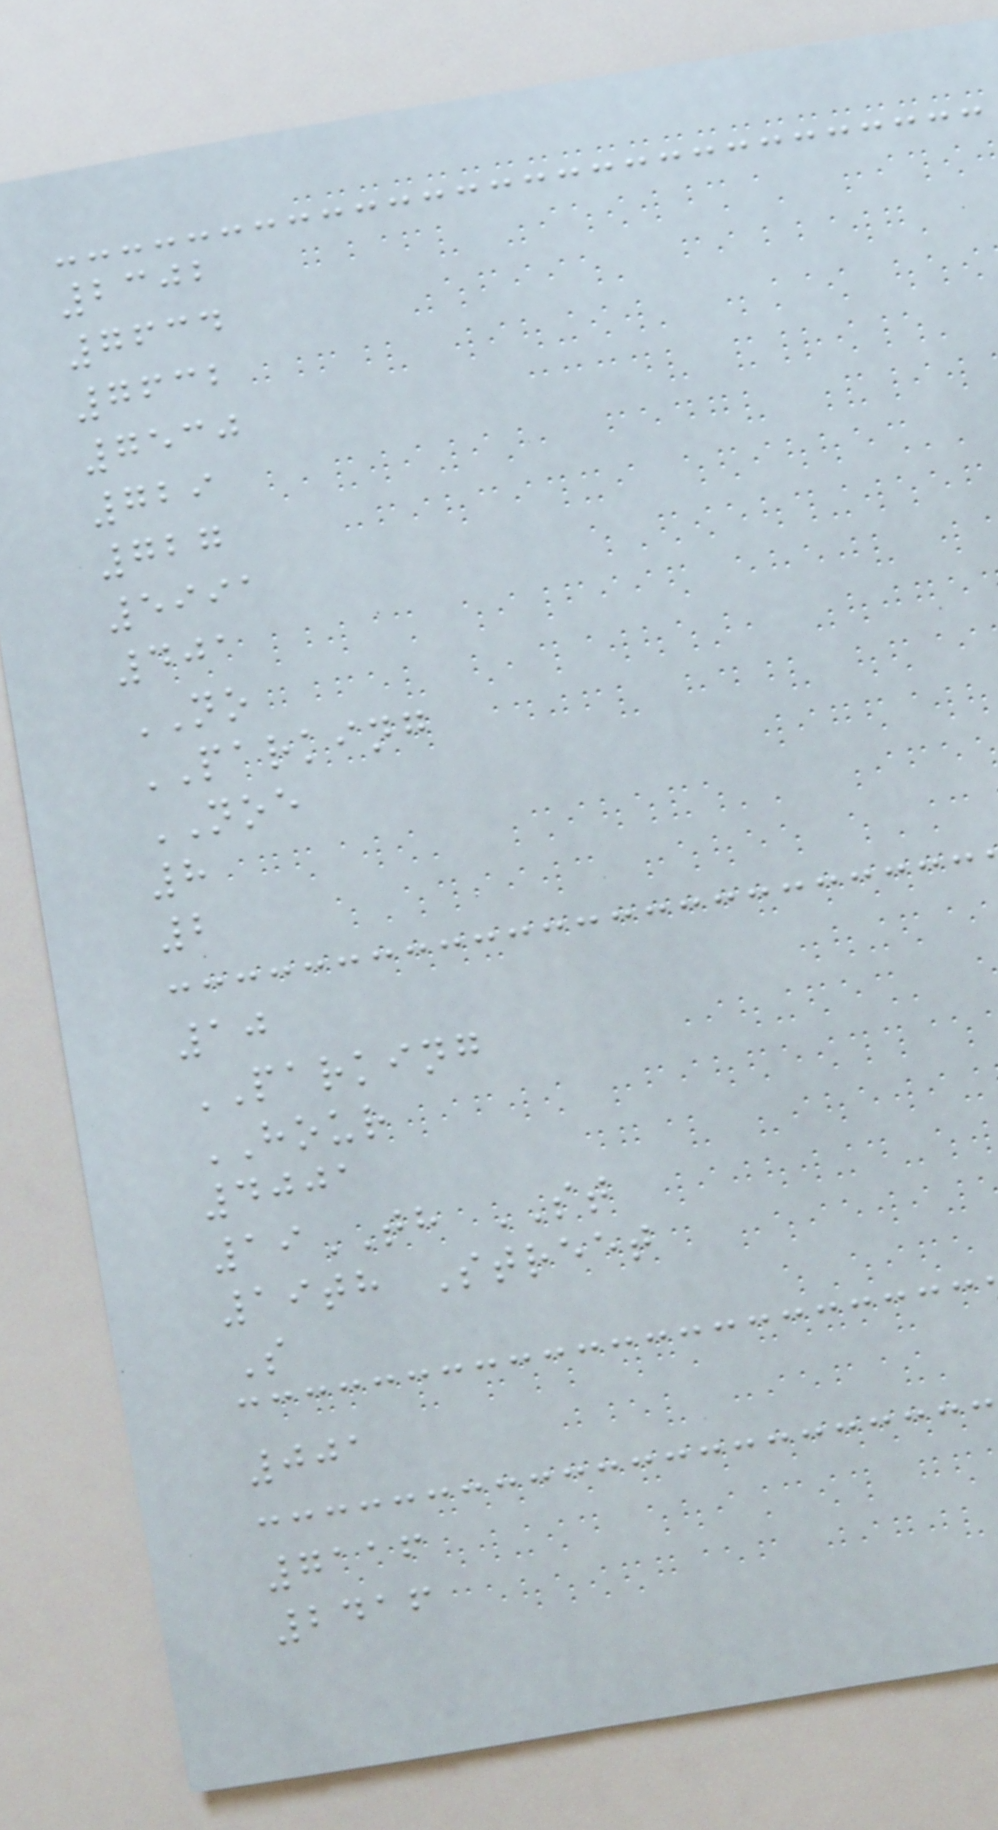2302
7634
7632
7530
729
727
5991
401
NO
PARKING
NOE
8
2
10
PARKING
HOUR
4001
19TH ST
19th Street
S
001
7116
2416
